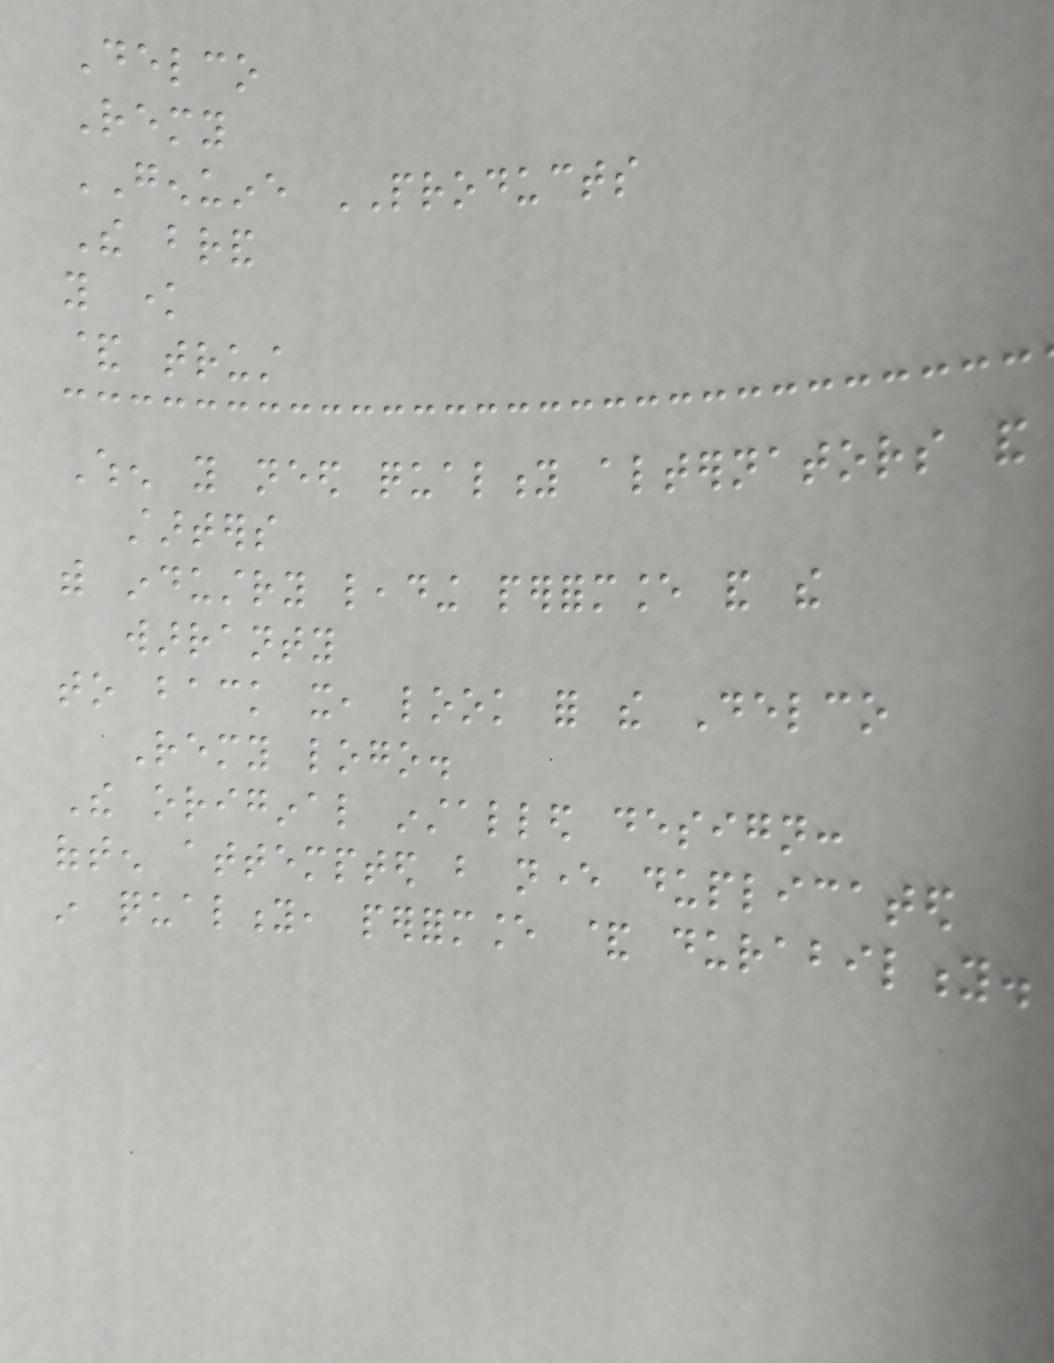Delco
Remy
GENUINE PRODUCTS
The brand
you know
& trust
When you need quality alternators and
starters
with industry leading performance and the
warranty
to back it, look for the Delco
Remy logo.
The original installed design:
often attempted but never duplicated
in quality, performance & durability.
